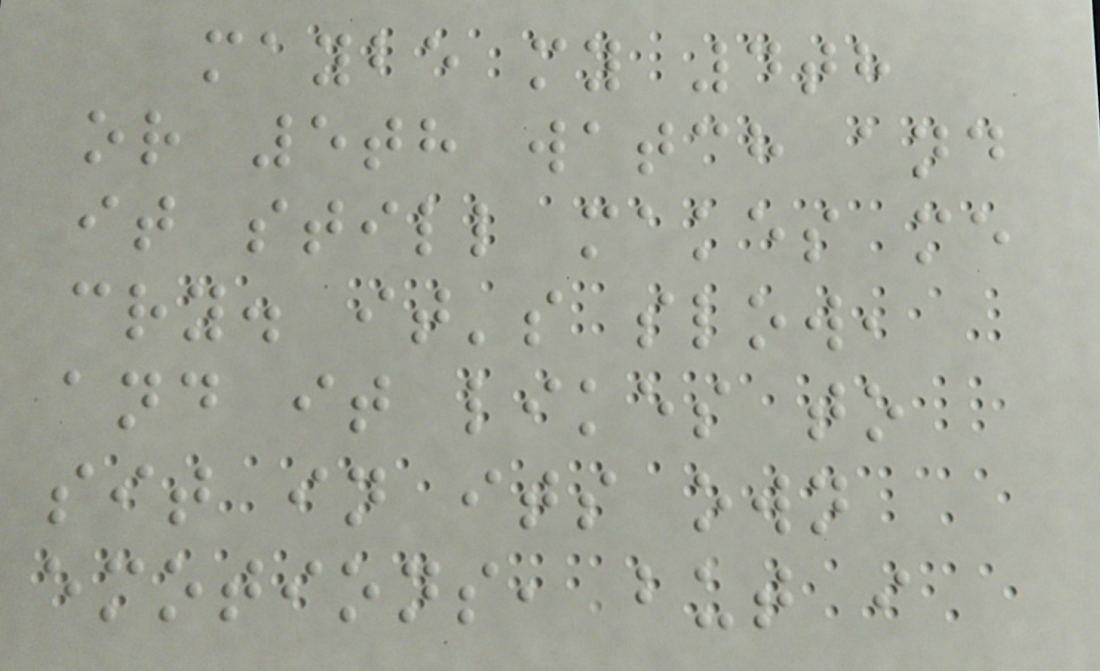maybe my 4th
or 5th watch and
it still makes me
cry. it's slow,
and it likes to
sit in its own
emotions, but i
